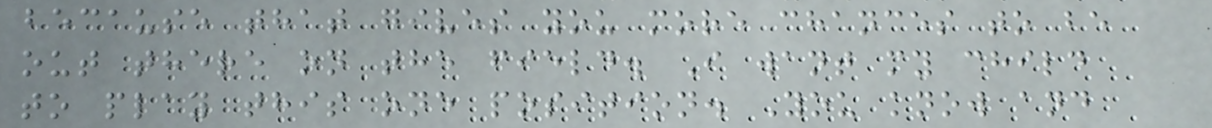because that gives you more chances to be
out there on the field. I want my child
to play this one position. You know and
